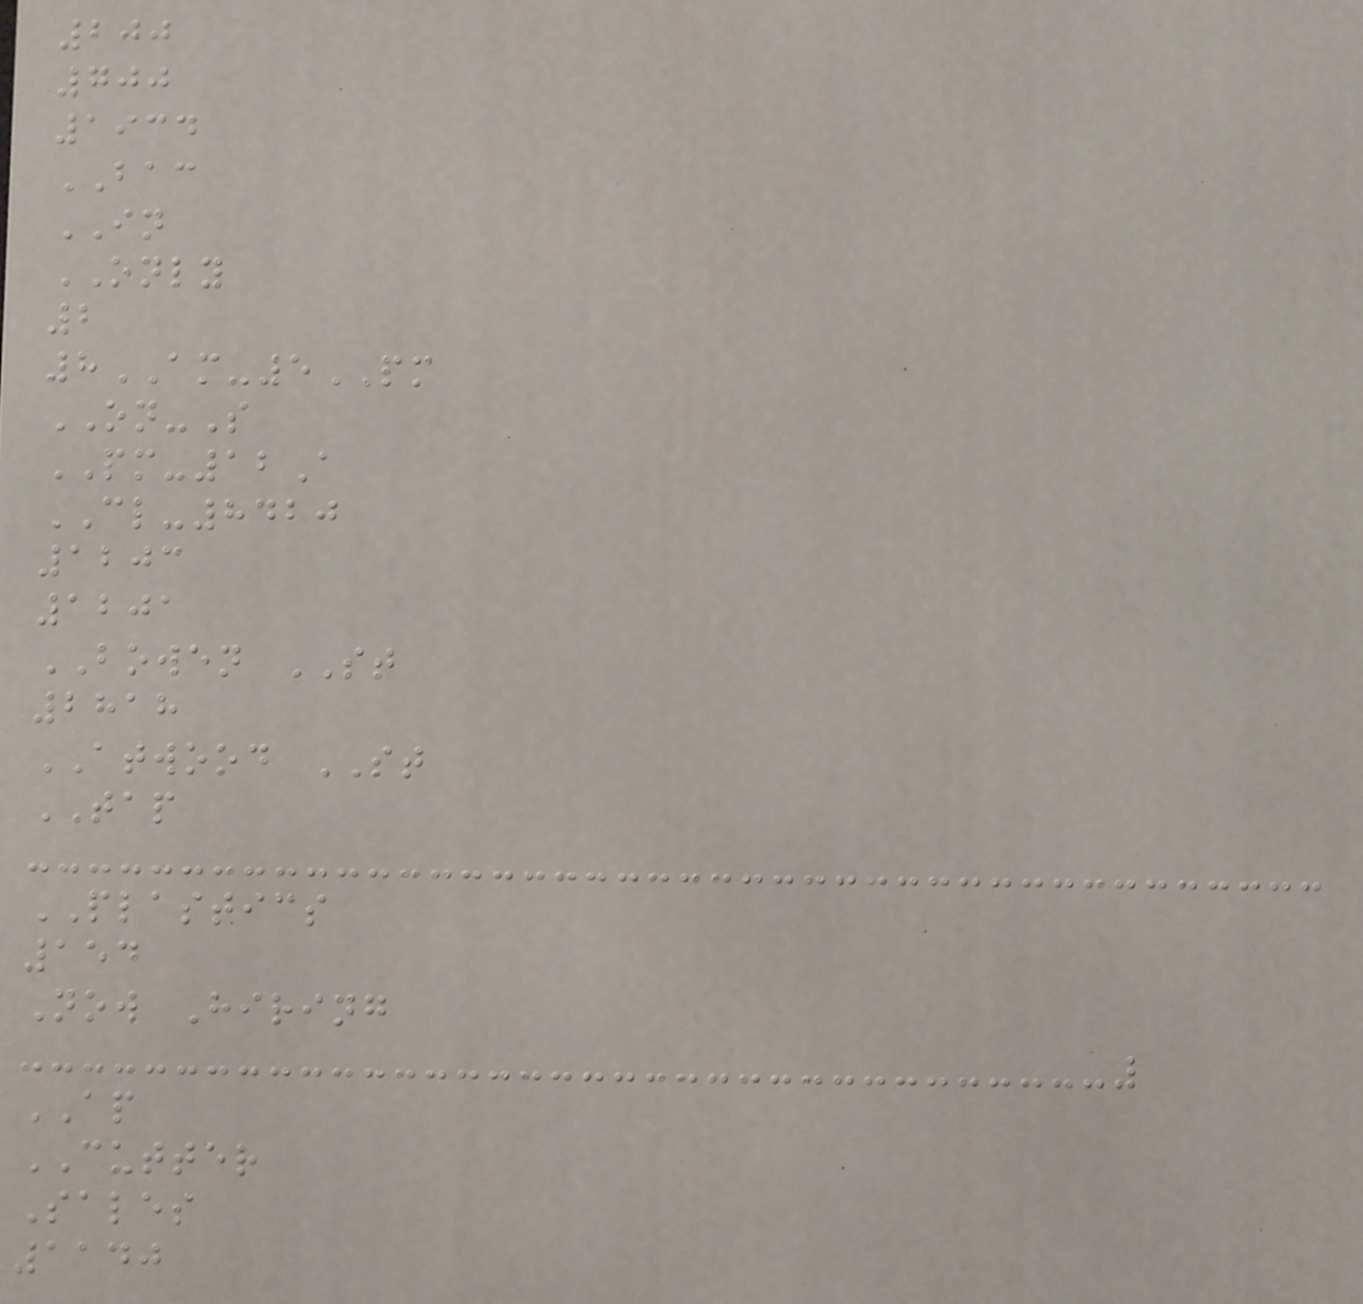200
700
1934
BAC
IN
ONLY
2
8AM-5PM
ON-S
PM-12A
CL-8420
1203
1201
BOWEN ST
2818
ATWOOD ST
TAP
PLASTICS
154
Now Hiring
AP
CUTTER
Sales
1140
